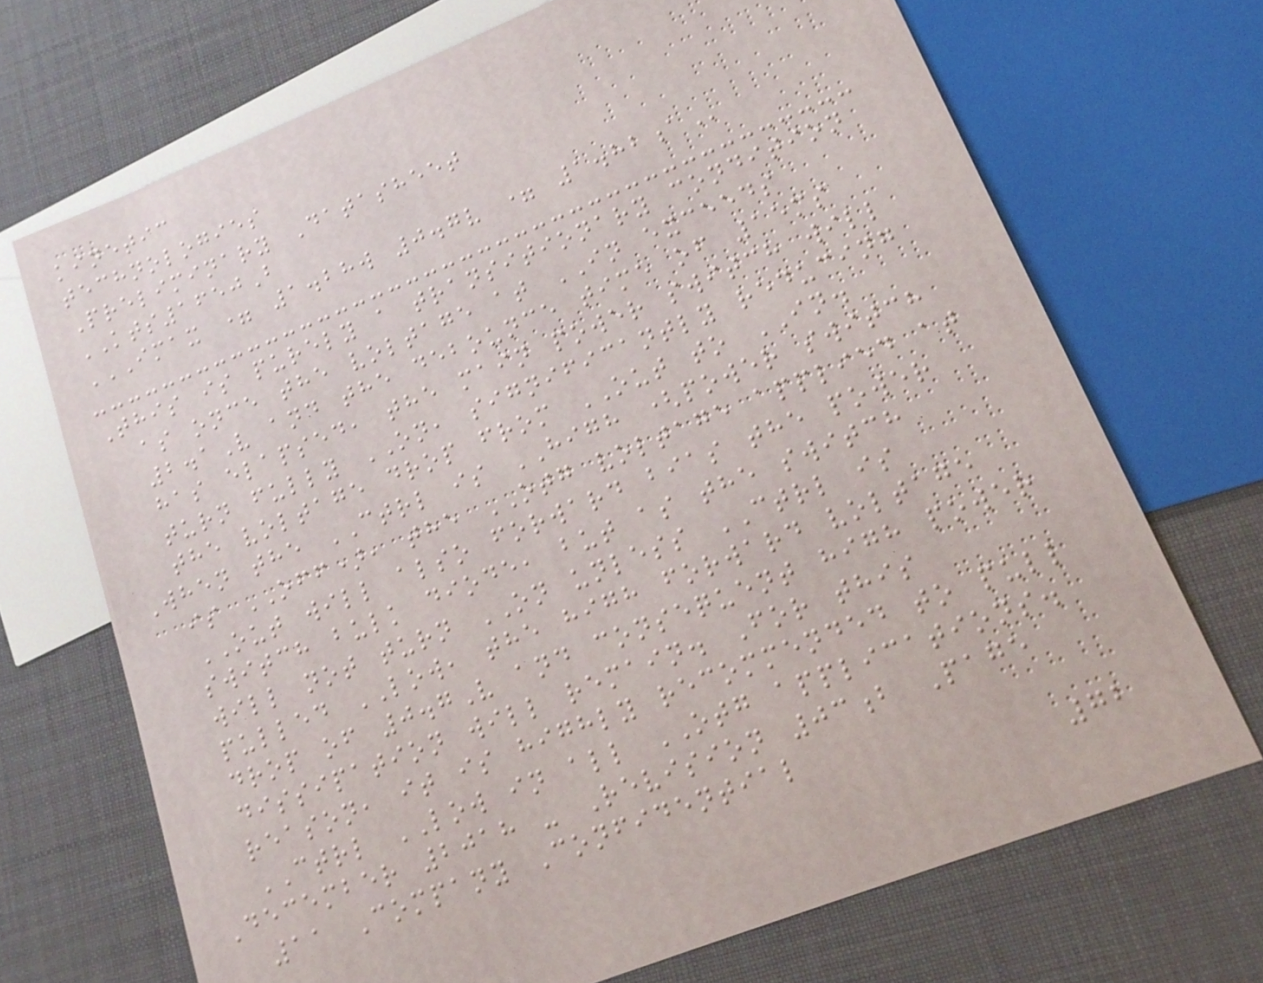kinetic
technologies
Preliminary Datasheet
KTS1650B
IMAX = 1.28W 0.7V = 1.82A
This is purely a transitionary condition
as once the voltage at IN exceeds
2.1V and the debounce time of 15ms
has elapsed, the main power switch will
turn fully ON, significantly reducing
the voltage drop from OUT to IN.
When the CTRL is HIGH (power switch
is OFF), the OTG voltage applied at
OUT will also forward bias the power
switch bulk diode, but as the switch
will not turn ON unless CTRL is
pulled LOW, the high forward voltage
drop of 0.7V and consequent high power
dissipation will remain. For this
reason, it is highly recommended to pull
CTRL LOW in all OTG applications.
December 2018 - Revision 03b Page
11 Company Confidential
72
